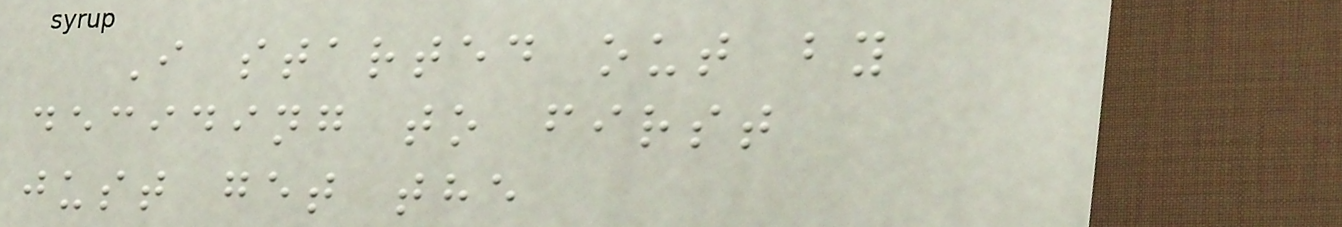I started out by
deciding to first
just get the
